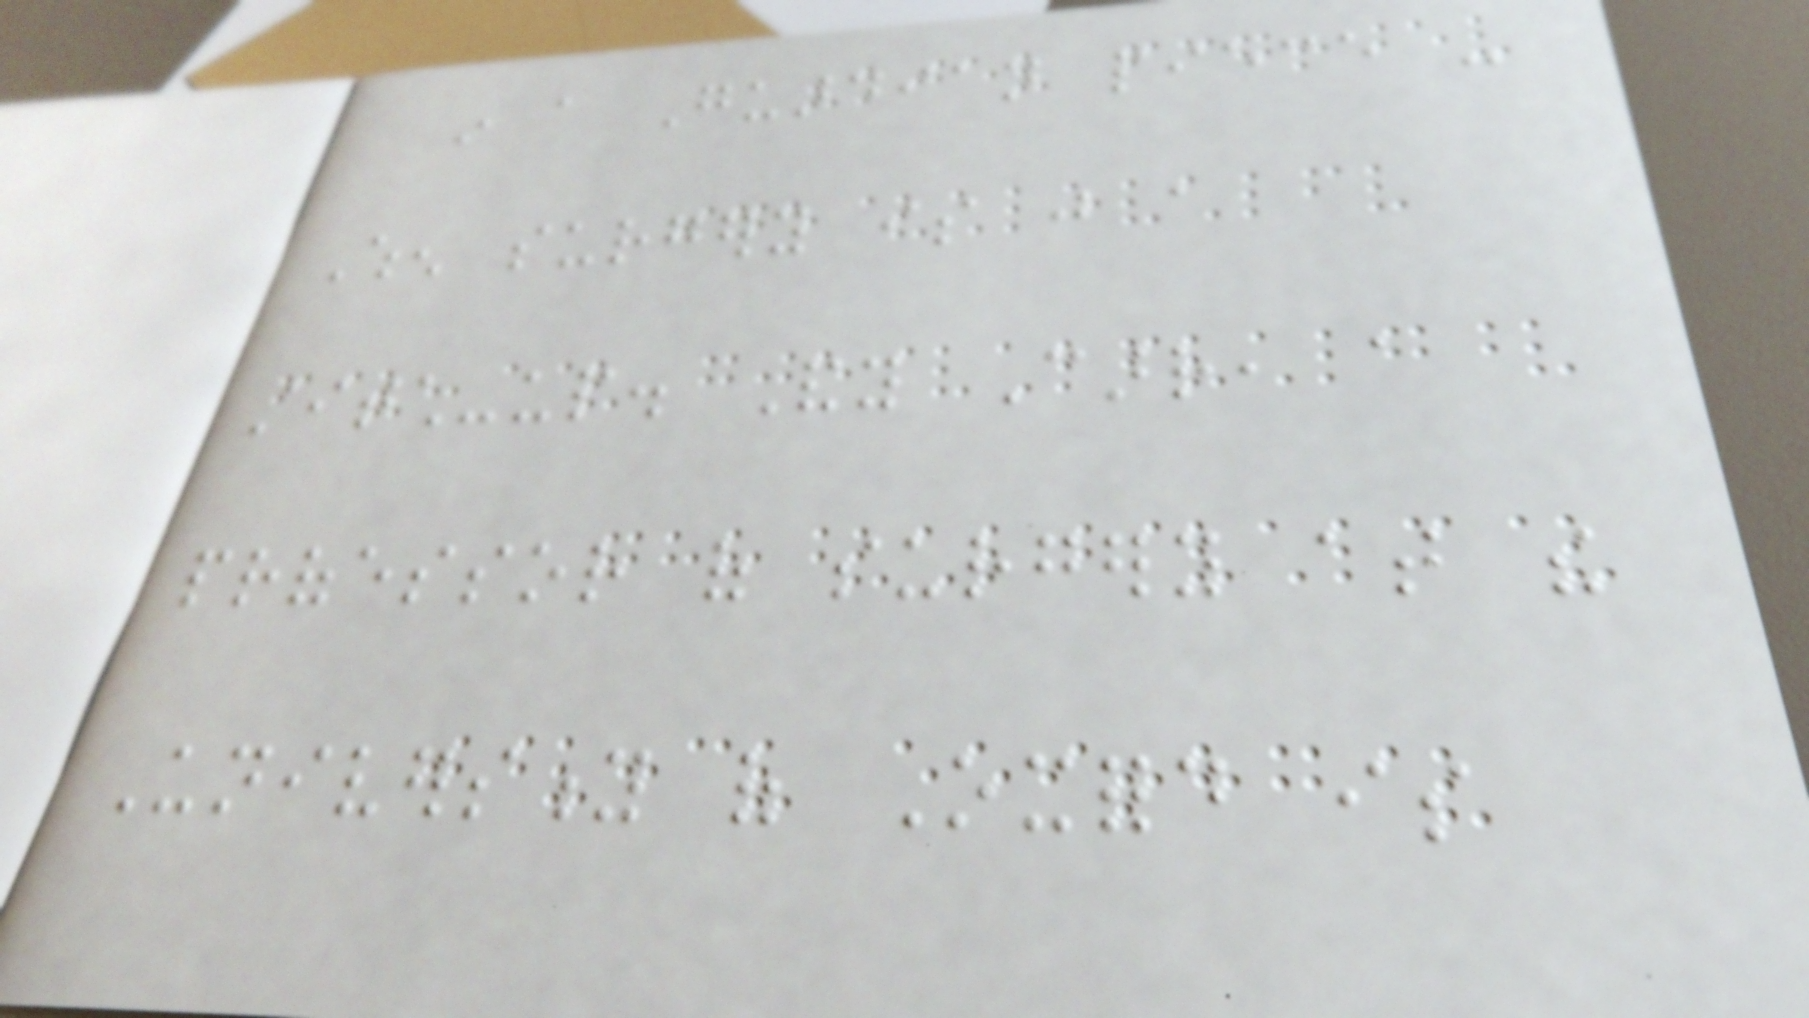in a Guardian piece -
When surgery is just a
stitch-up. Andy Carr, a
professor of surgery at the
University of Oxford is
